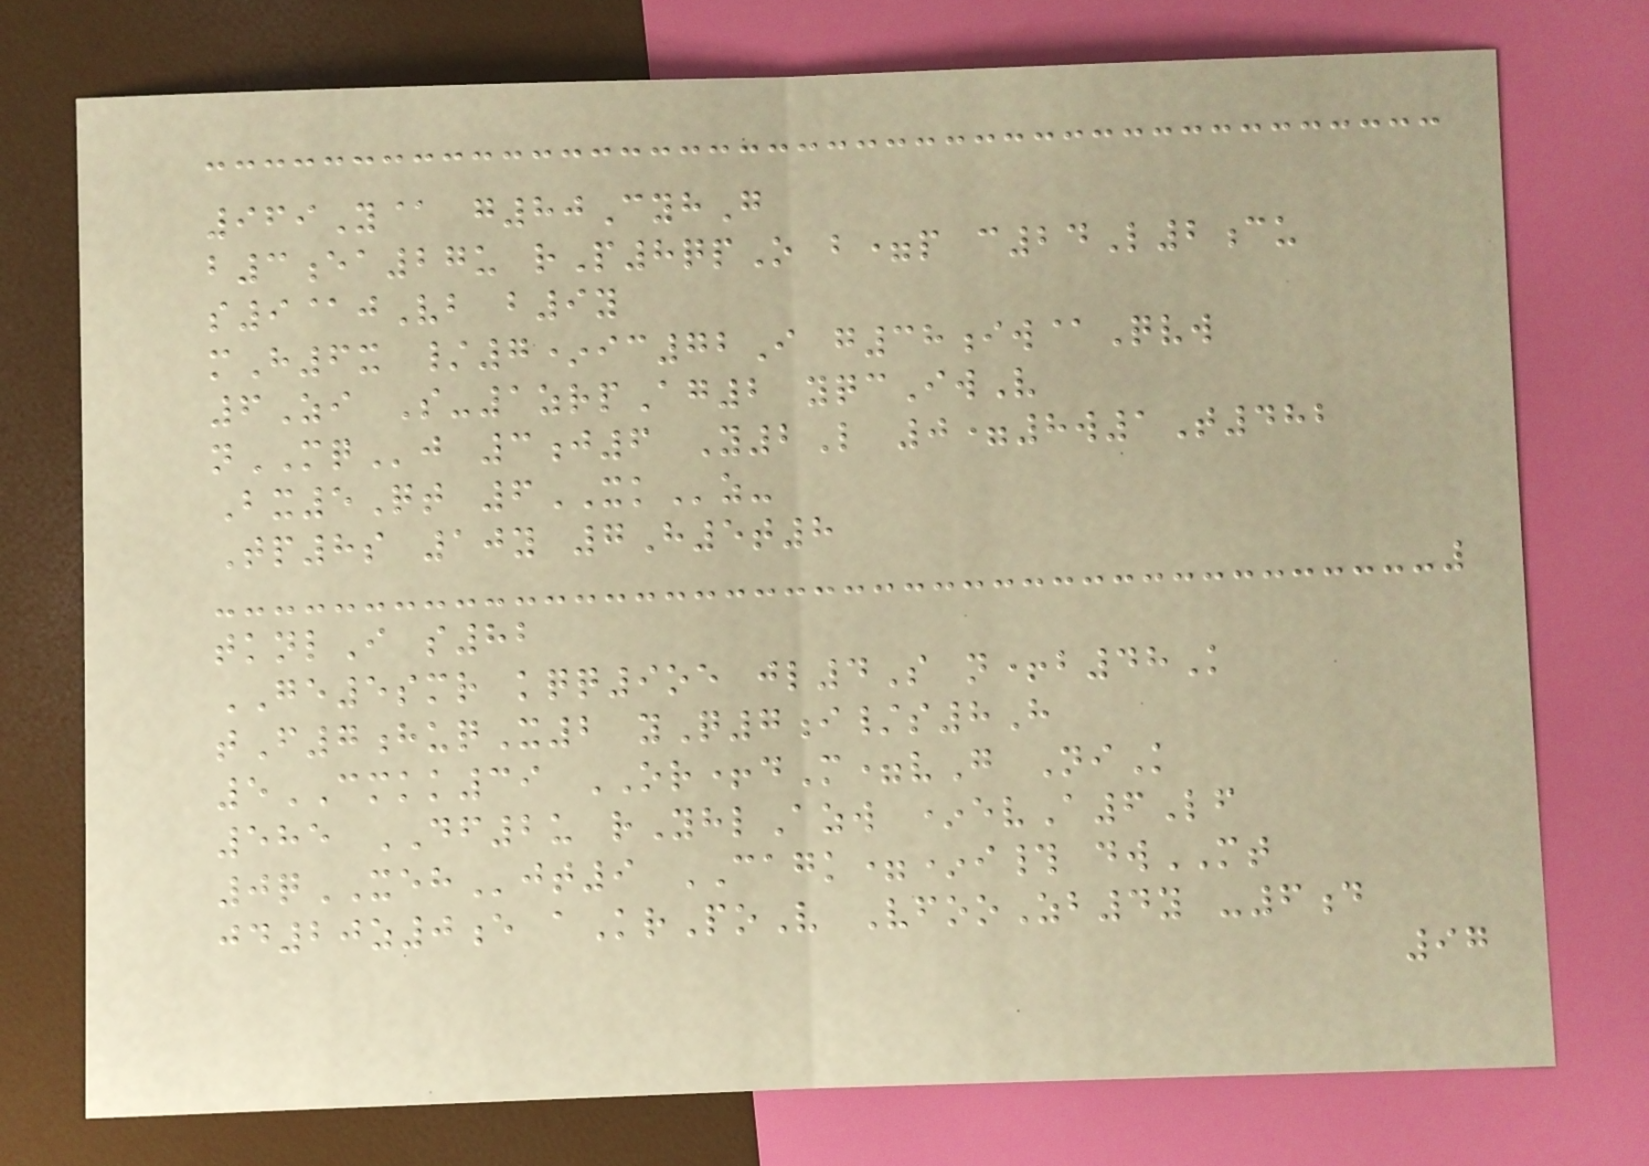969Y@ g80CyhG
b3ea27u rP8qpO b=p c24L2cu
s9@jVb b9y
mH6x /7*ic72I g38iw@Qvw
6Zi S-1zrpAg2 yqcIwV
nMQj 3j6 Y2L 0=8w1T482
Bx5Qt 6XKz-
Tp8s 10y 7H5t8
tknlI s82
GE5smr kqq9oe jl4S n+b48K
tF7huqX2 yQ7i/s8H
5CMKK39 OR+dM=vG NiK
585 DF2u rYhlAzw *evA6Lf
0qXEHjt9 CAGK=*i# dwMT
jd20z0e aKrPoV VfooZb4y -6d
97
